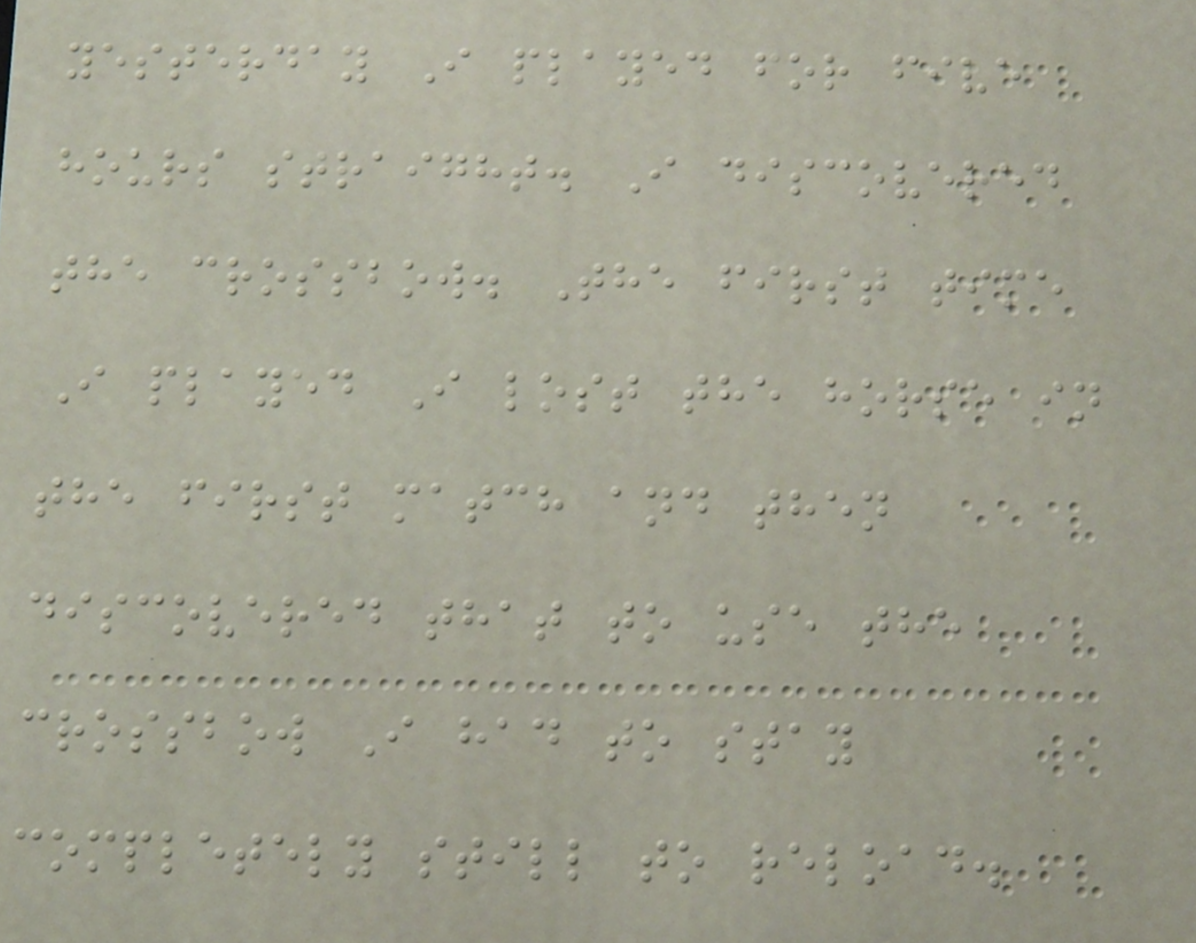yesterday I played for five
hours straight. I discovered
the crossbow. The first time
I played I lost the horse in
the first match and then
discovered that to use the
crossbow I had to stay
completely still to reload.
